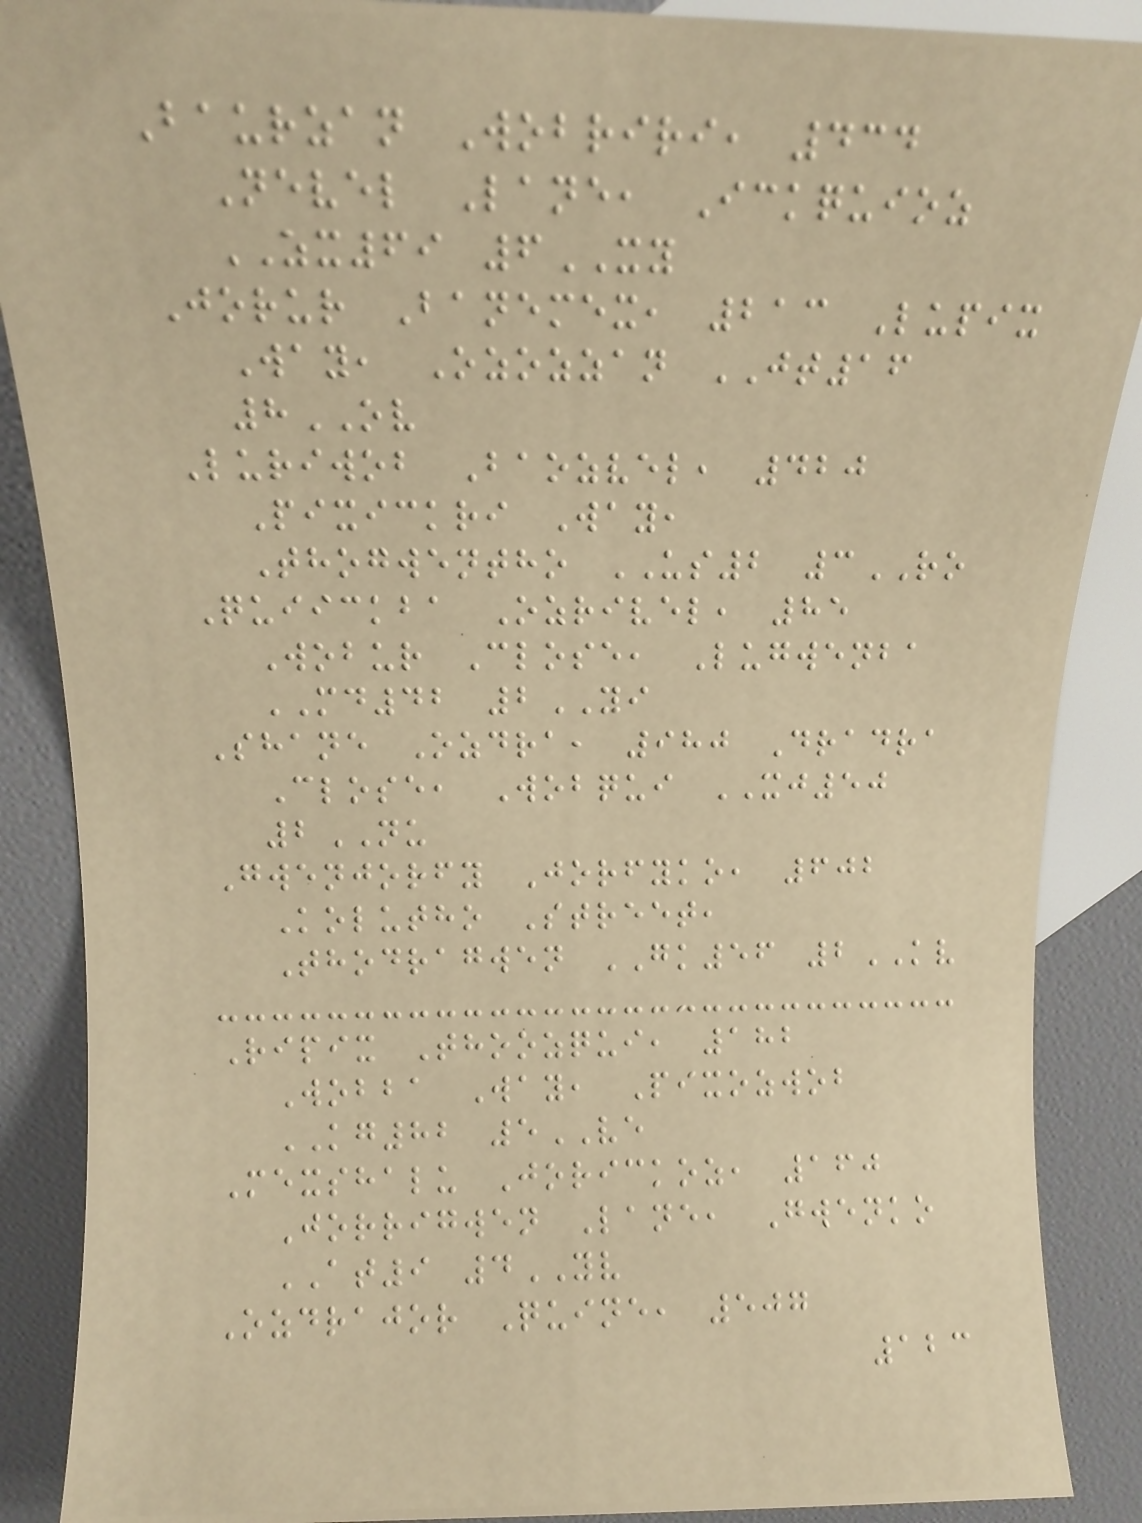Baurzan Wobriri, 434
Nevel Lane, Ickquioz
ZX69 6XY
Jorur Banemex, 213 Lupix
Way, Ozozzan JT16
8OV
Luriwob Baozvel, 420
Pixickri Way,
Thogwentho US2 3RO
Quiickba Ozrivel, 85
Wobur Close, Lugwenba
MD42 2YI
Shane Ozdra, 980 Dradra
Close, Wobqui XJ50
2NU
Gwenjorfy Jorfyko, 602
Kolutho Street,
Thodragwen GK56 2KV
Ripix Thoozqui, 182
Wobba Way, Pixozwob
KG82 5VE
Mexshalu Jorickoz, 160
Jorrigwen Lane, Gwenko
AT9 4YV
Ozdrajor Quine, 507
123
